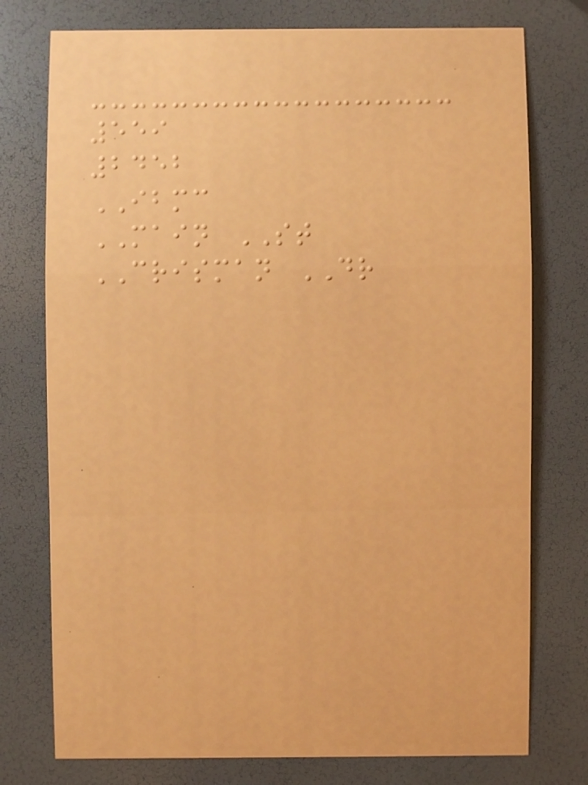559
2452
IBMC
MAIN ST
CRISMAN DR
